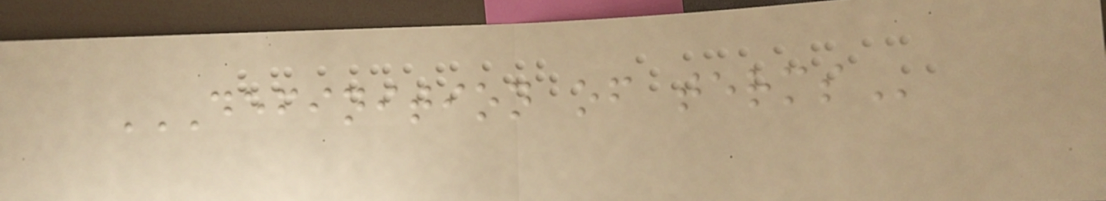DEFINITION OF TERMS
